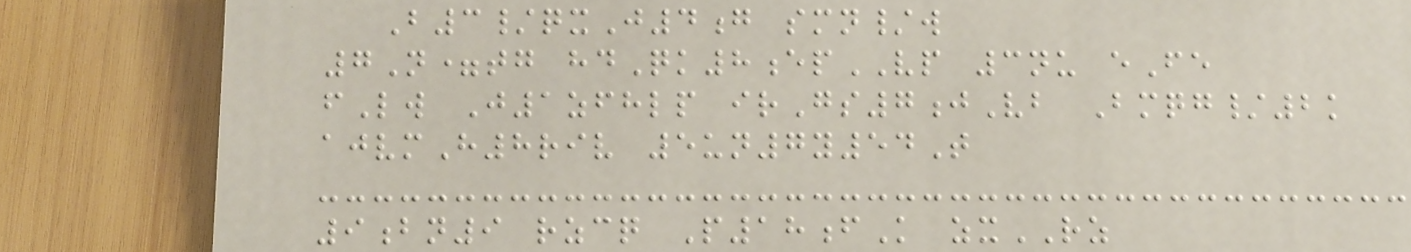B3/qxJ4g smn/w
7N=tg hdQk8epVP 3nu eFe
fLw J1zfhlp irGs7jVb Bmqg/2k
ajvmH8riv 5un7y54T
9bn9 rzcq P18fK zxRZ
